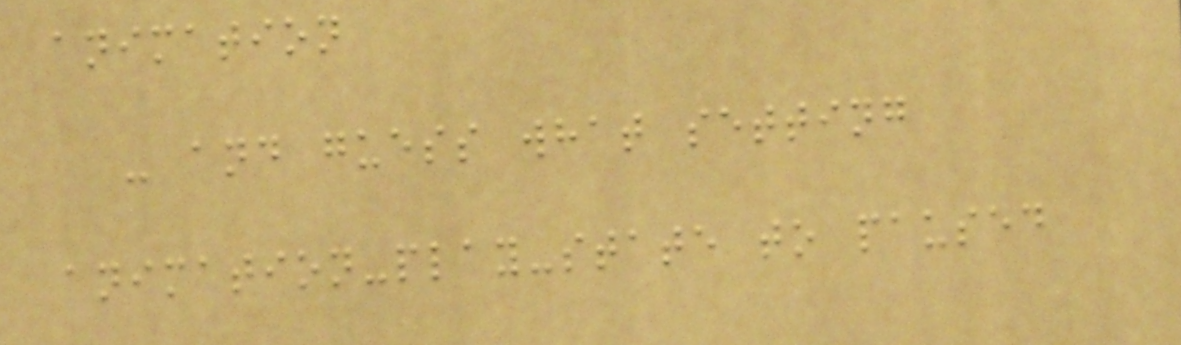animation
- and guess what setting
animation-play-state to paused
